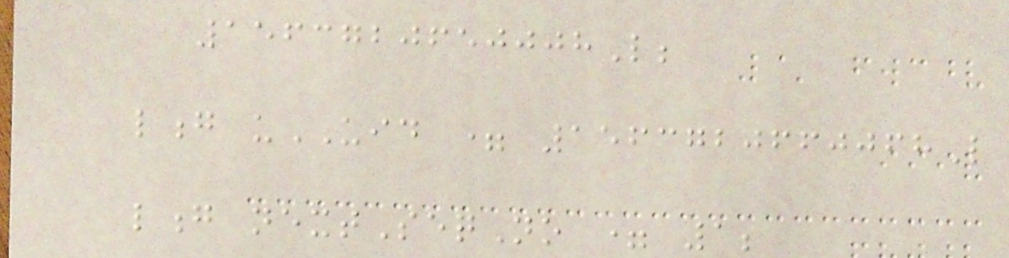1563720650008L;
long uUID = 1563720660068L
long nextSeqNo = 1;
